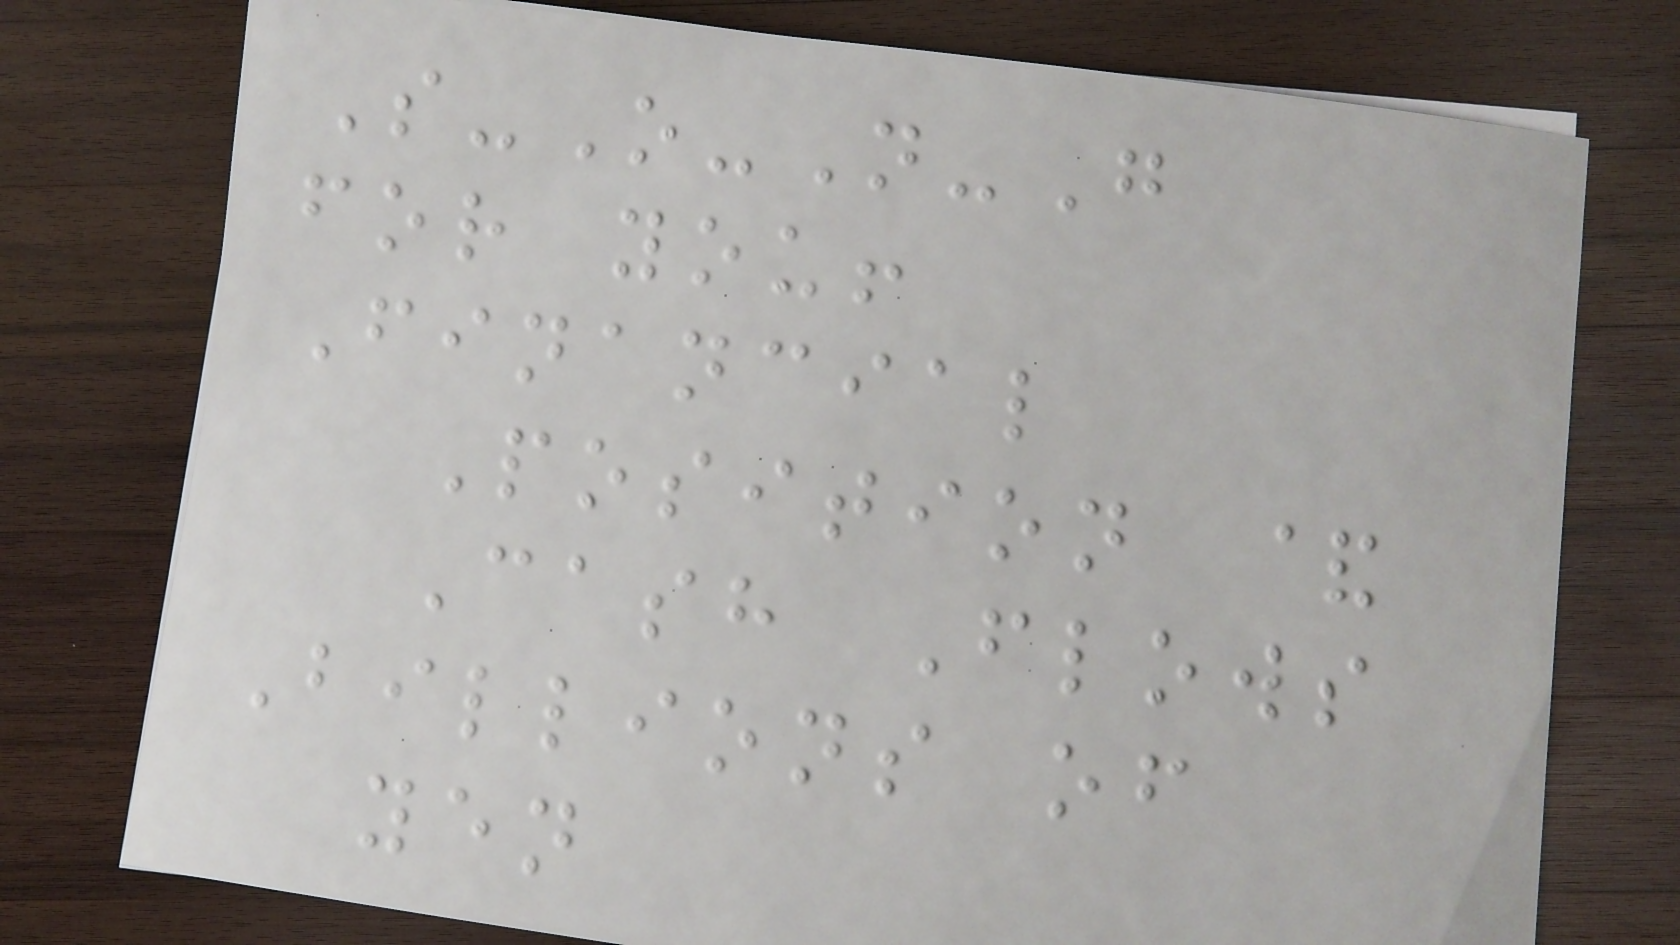S-O-N-G
for you!
Financial
Position &
Cash Flows
Billions of
yen
